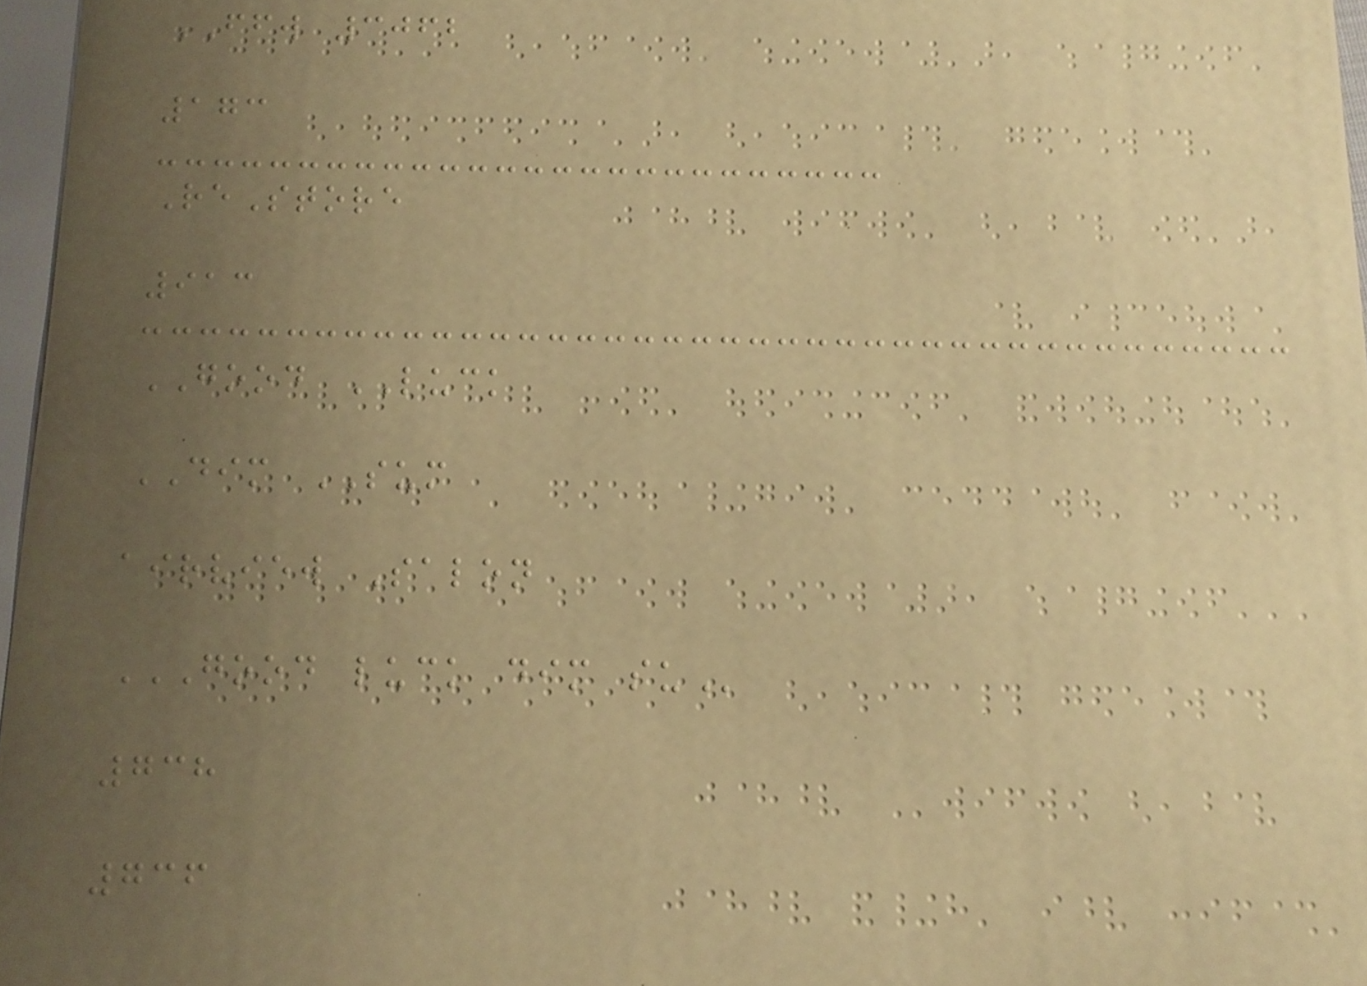FFW 3062
173
ReStore
913
GOOD LUCK
DIM SUM
airview Salon
GOOD LUCK DIM SU
738
736
